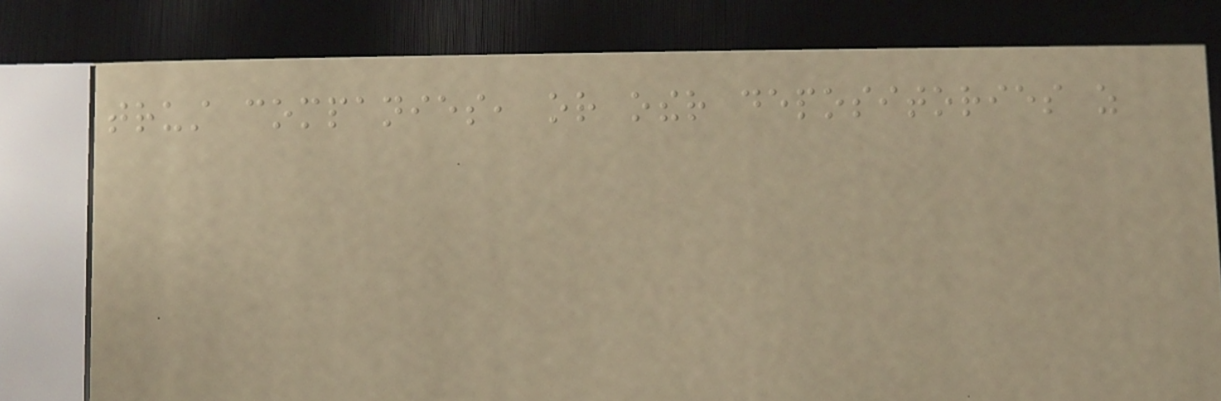trust companies, or other depositories as
